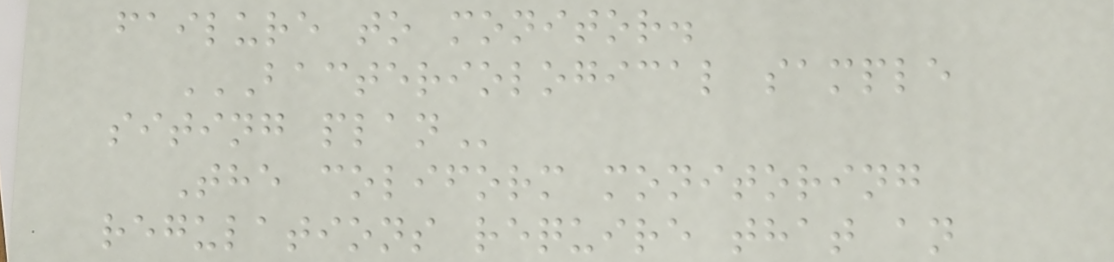failure to monitor.
BACTERIOLOGICAL SAMPLE
SITING PLAN
The coliform monitoring
regulations require that an
